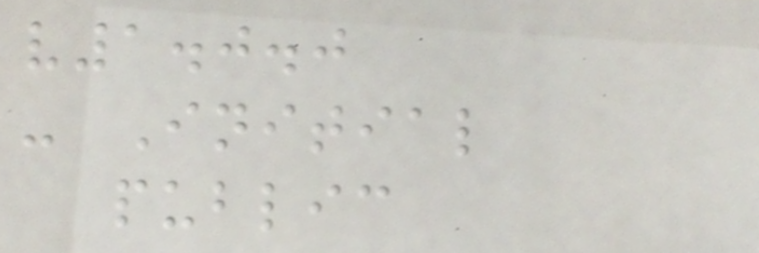v1.0.0
- Initial
public
